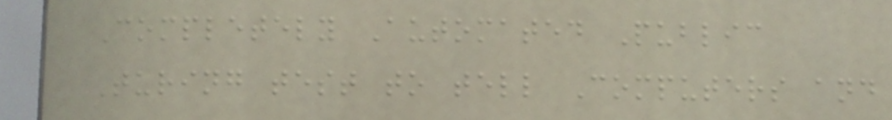Completely Automated Public
Turing test to tell Computers and
